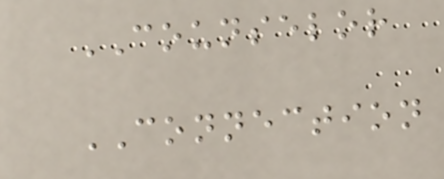COUNSELOR
CONNECTION
